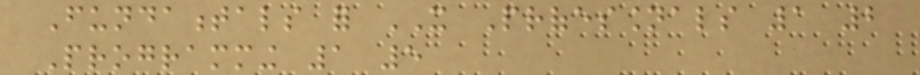Fundamentals for IT Professionals 1 2
Programming 1 5
